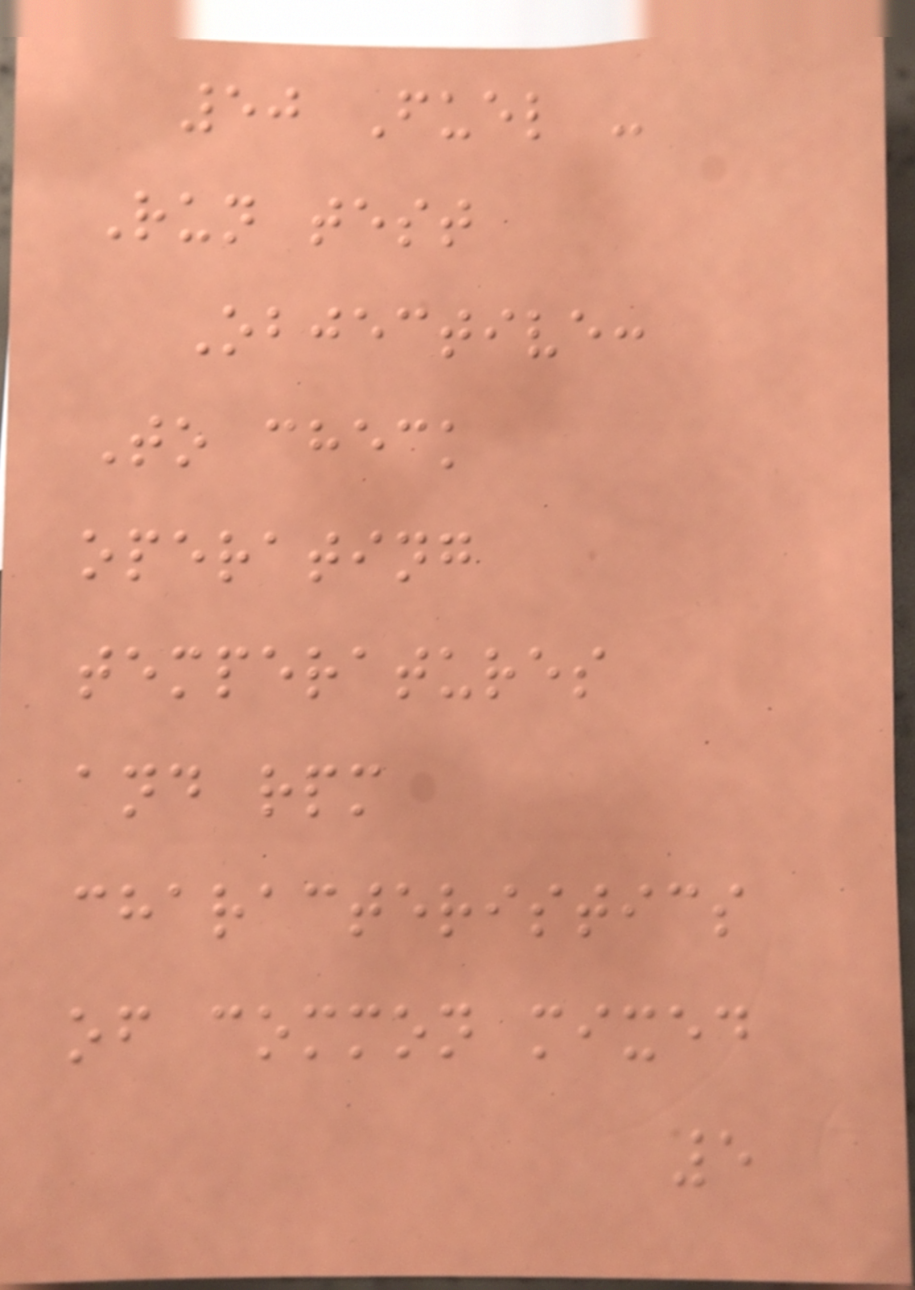50 Fuel -
Run test
Objective:
To check
operating
temperatures
and rpm
characteristics
of common mixed
5
